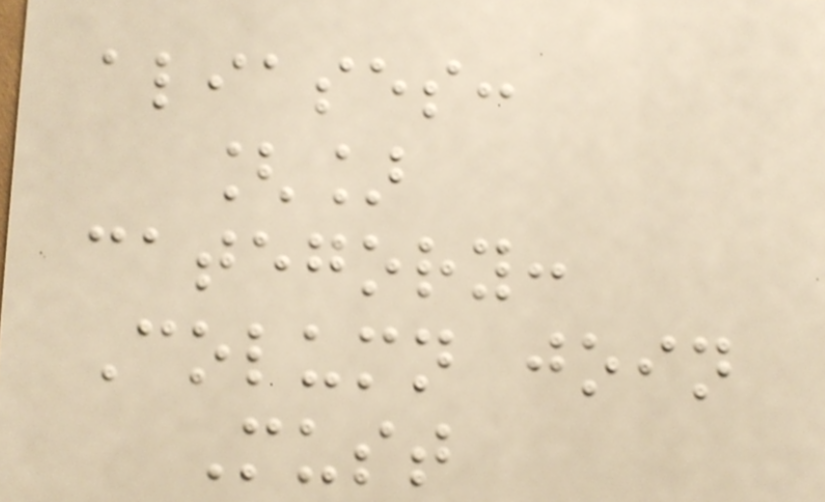aliases:
[]
category:
Column join
Must
